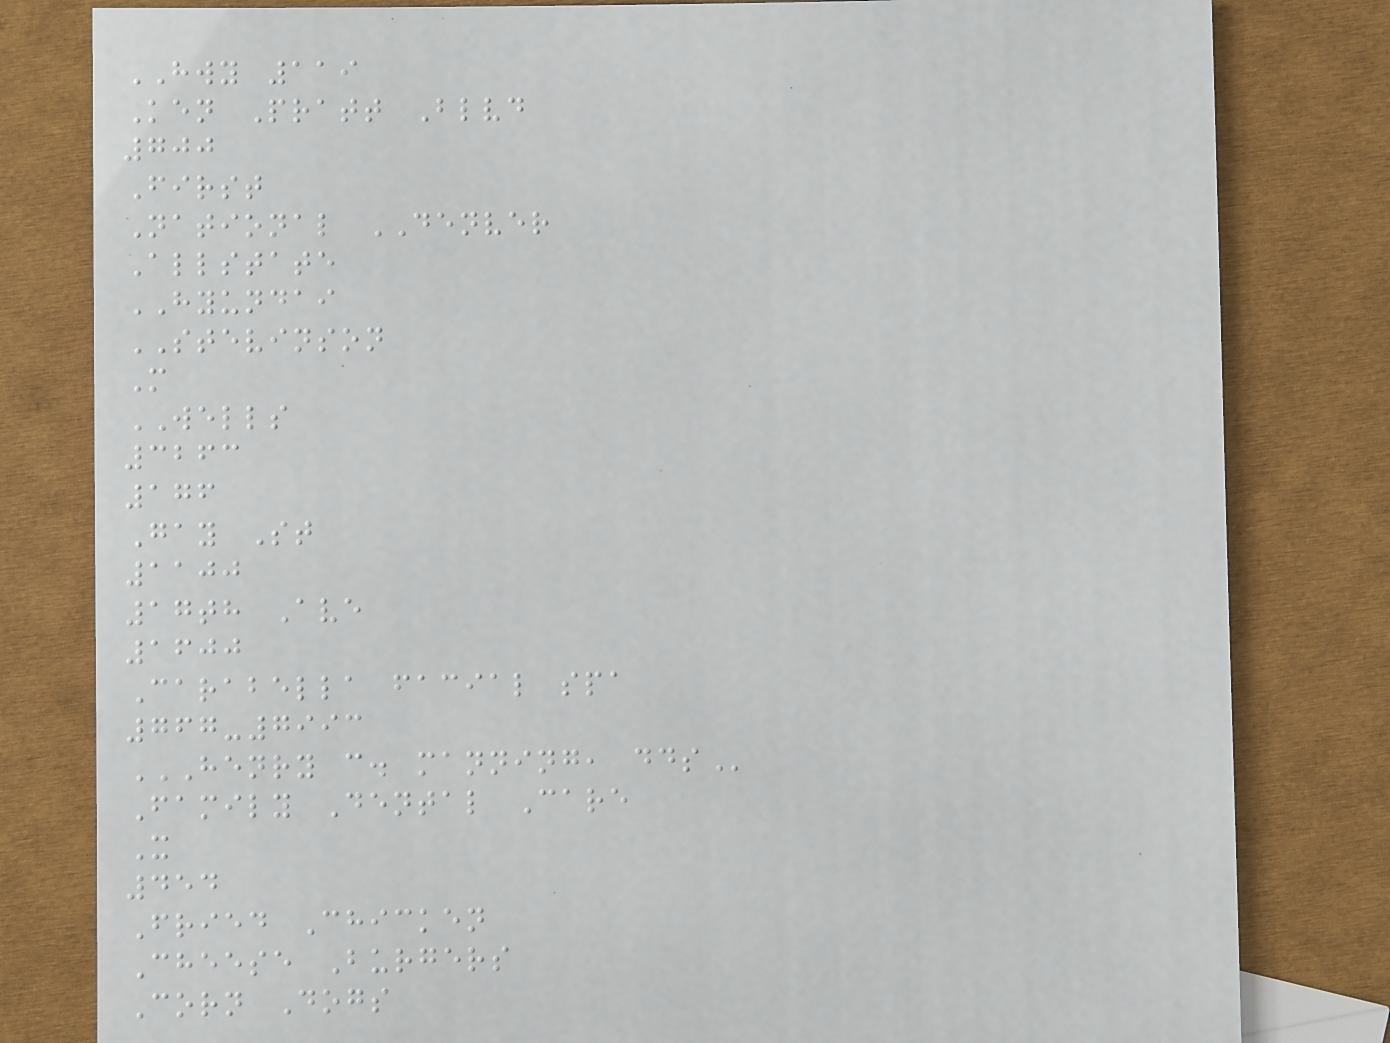HWY 119
Ken Pratt Blvd
700
First
National DENVER
Allstate
HYUNDAI
STEVINSON
M
WELLS
3263
176
Gay St
1100
17th Ave
1600
Carabella facial spa
767-7993
HENRY C. MANNING, DDS
Family Dental Care
X
454
Fried Chicken
Cheese Burgers
Corn Dogs
